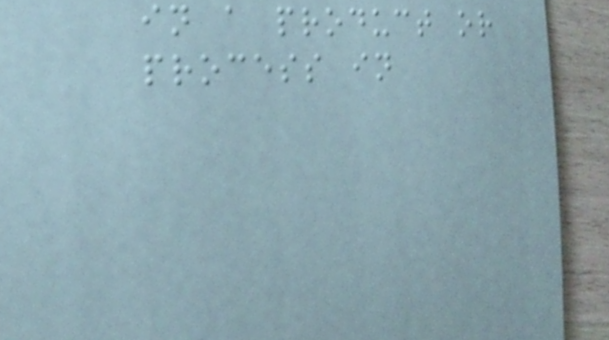in a product or
process in
